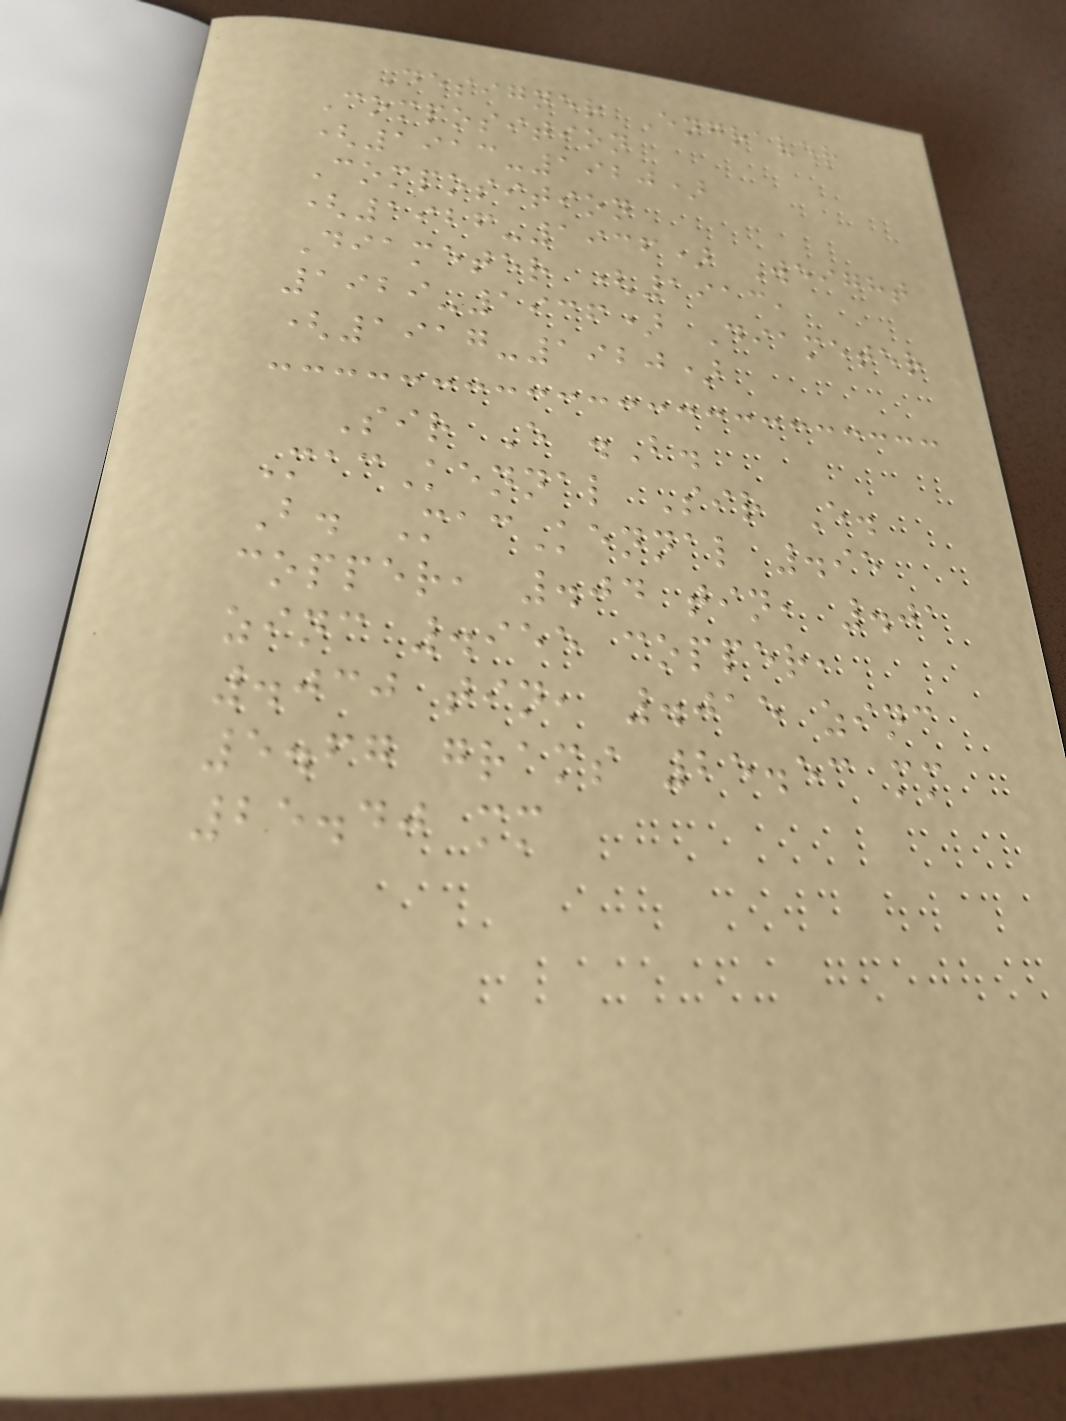Designer Engraver
Composition
(1913-1920)
Composition
(1926-1936) Weight
Diameter (1913,
1929-1936) Diameter
(1917-1920)
Sir E .B.
MacKennal Sir E.
B. MacKennal .95
copper, .04 tin, .01
zinc .955 copper,
.030 tin, .015 zinc
5.67 grams 25.53 mm
25.40 mm
